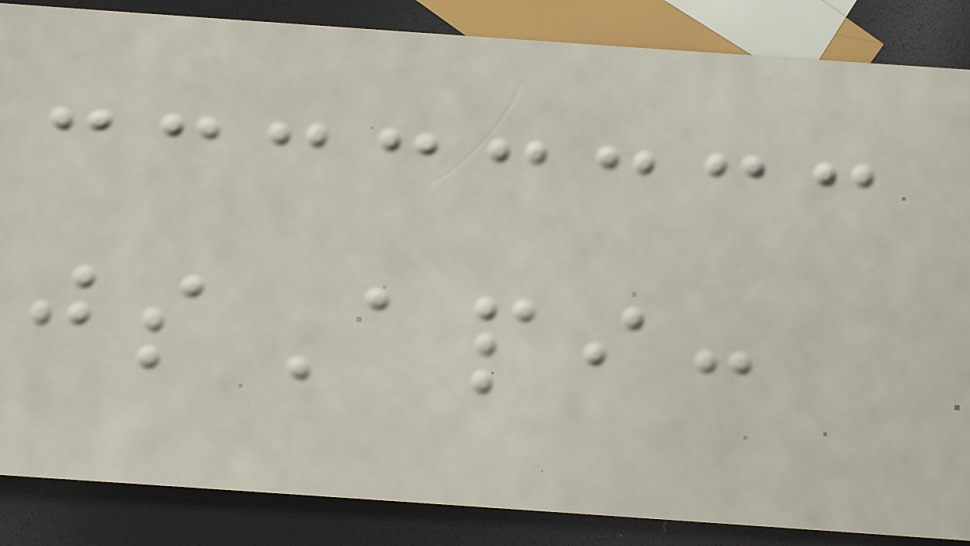jsApi:
